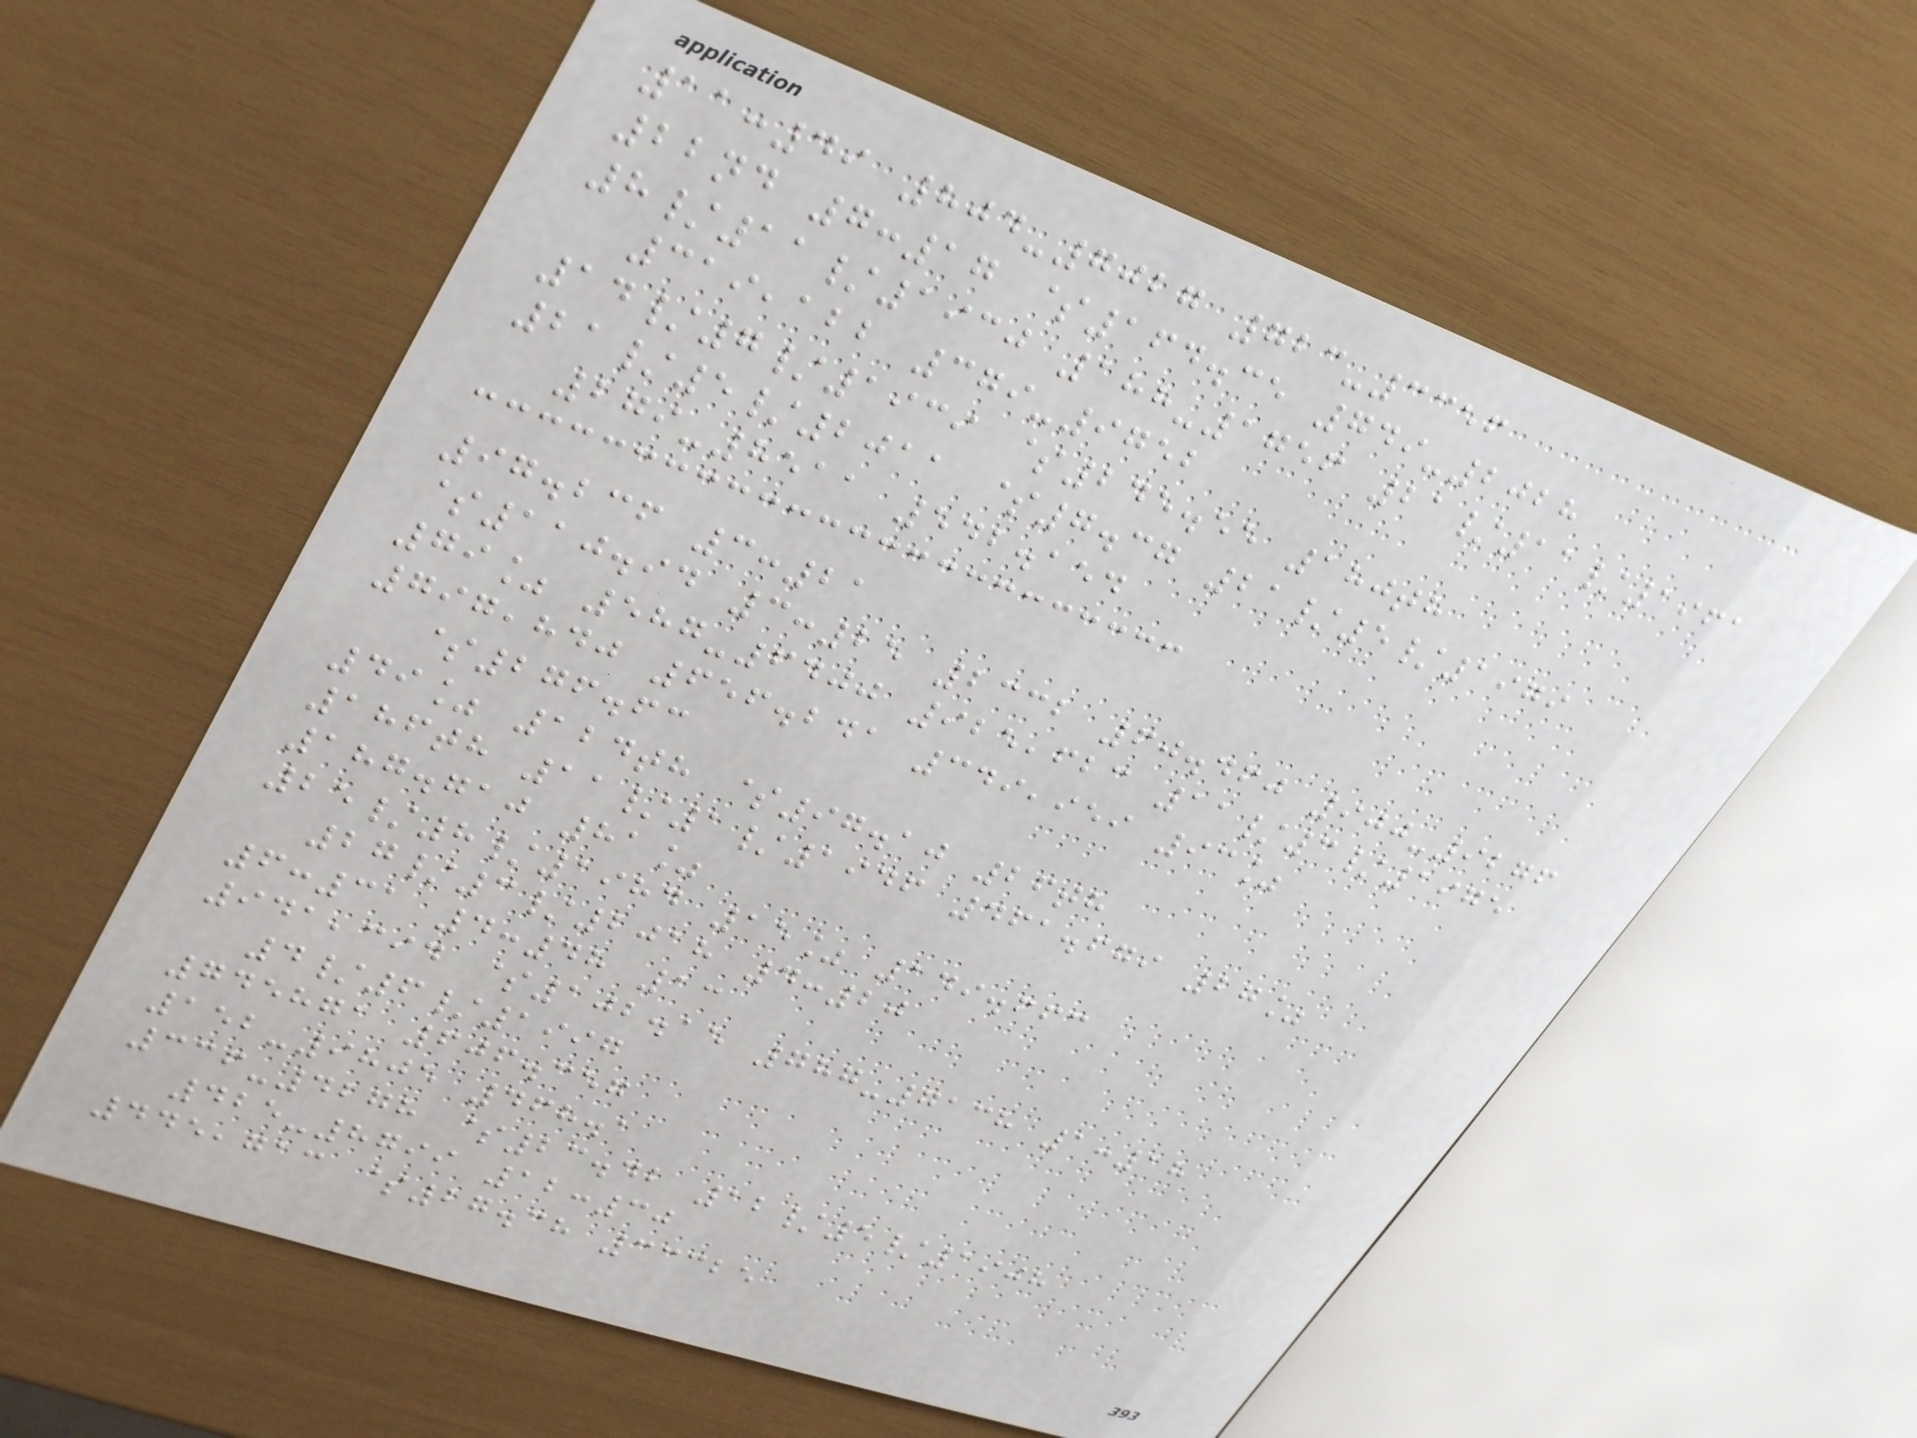11:49 804-7027 723-3356
22nd 7:17 $164.35 749-2028
8/11/1930 188-1756 21/11/1961
319,122 379-9752
14/7/1939 $245.55 180th
21/5/2011 $7.37 21/5/1979
279-8511 542.154
97.236 3:21
$110.94 3:25 2332 60.460 900-9276
79% 587-6400 925,623 11/3/1975
797,840 656.241 349,959 93%
$276.63
49% 124th $97.10 26th
186th 11/1/1946 461.679 27%
187.710 81%
25/8/1984 15% 149.663
27/3/2018 4:20
6:31 4:48 13
941,394 $102.15 787-7138 1:18
4/6/1997
745871 606.357
152-9805 468.1
336-4278 $23.42 12/5/1908
425-8799 12:30
445,713 $27.38 33325
